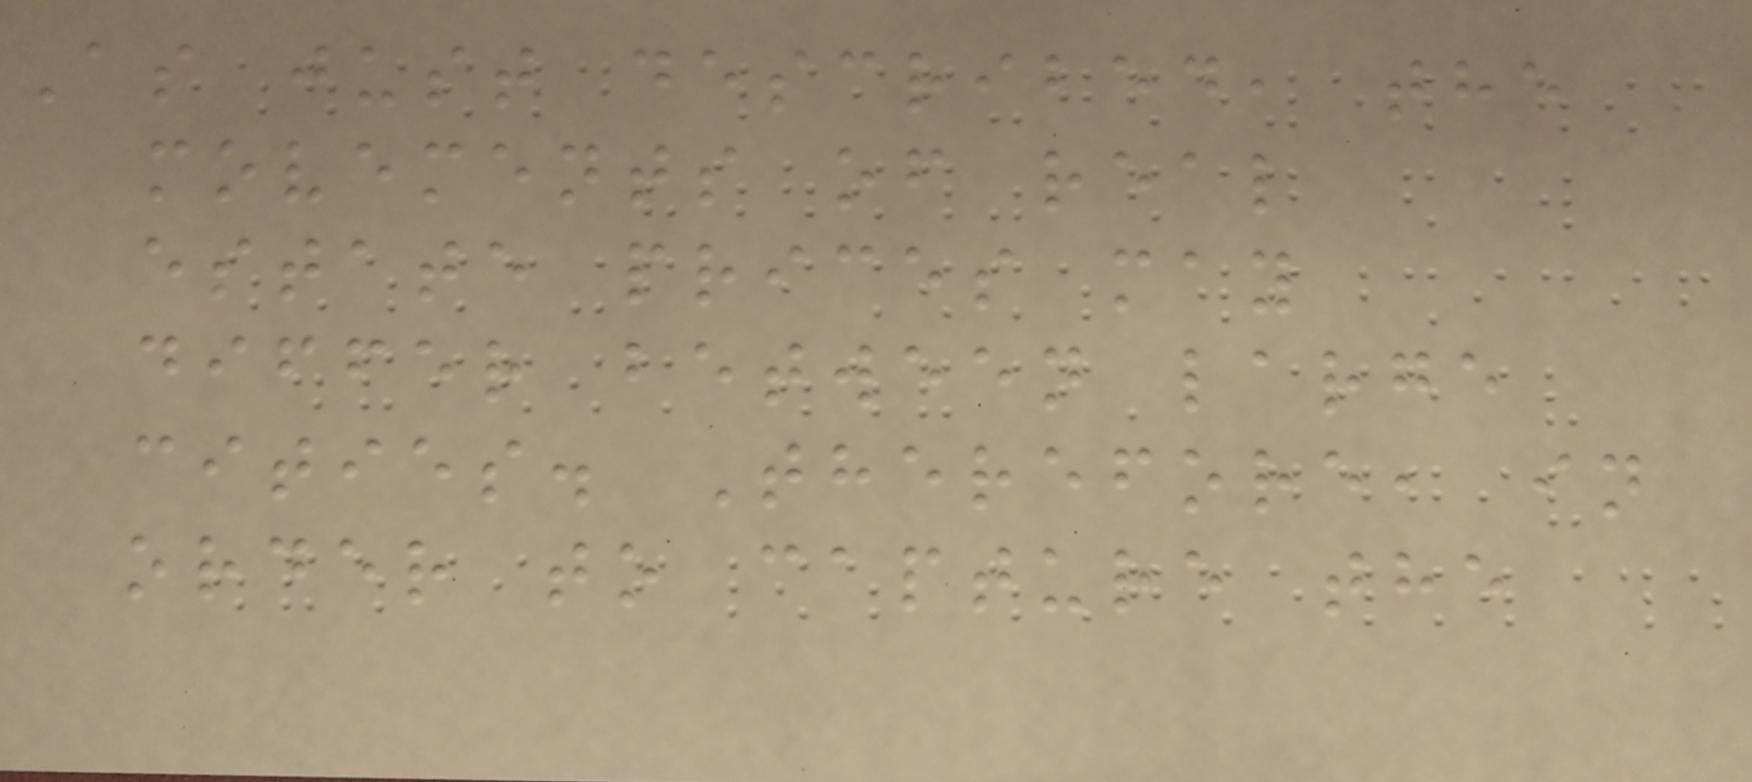As just described, the
movements of real
estate prices may
differ between large
cities. Therefore, in
order to capture the
